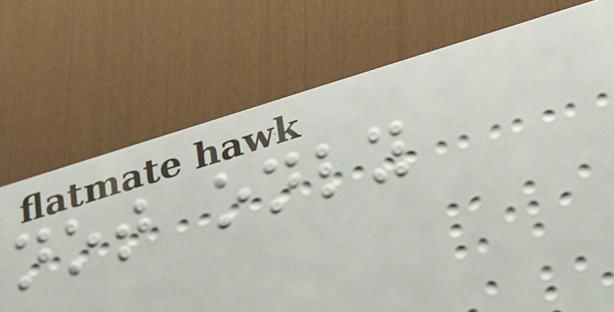not only
